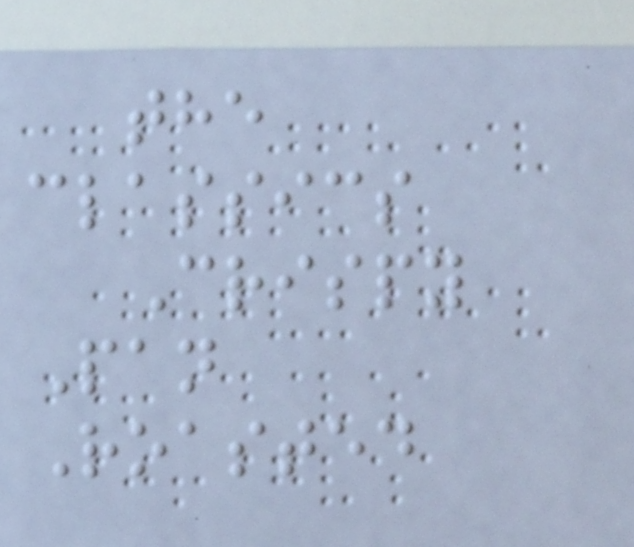the
classics
Crispy
Pan
Roasted
